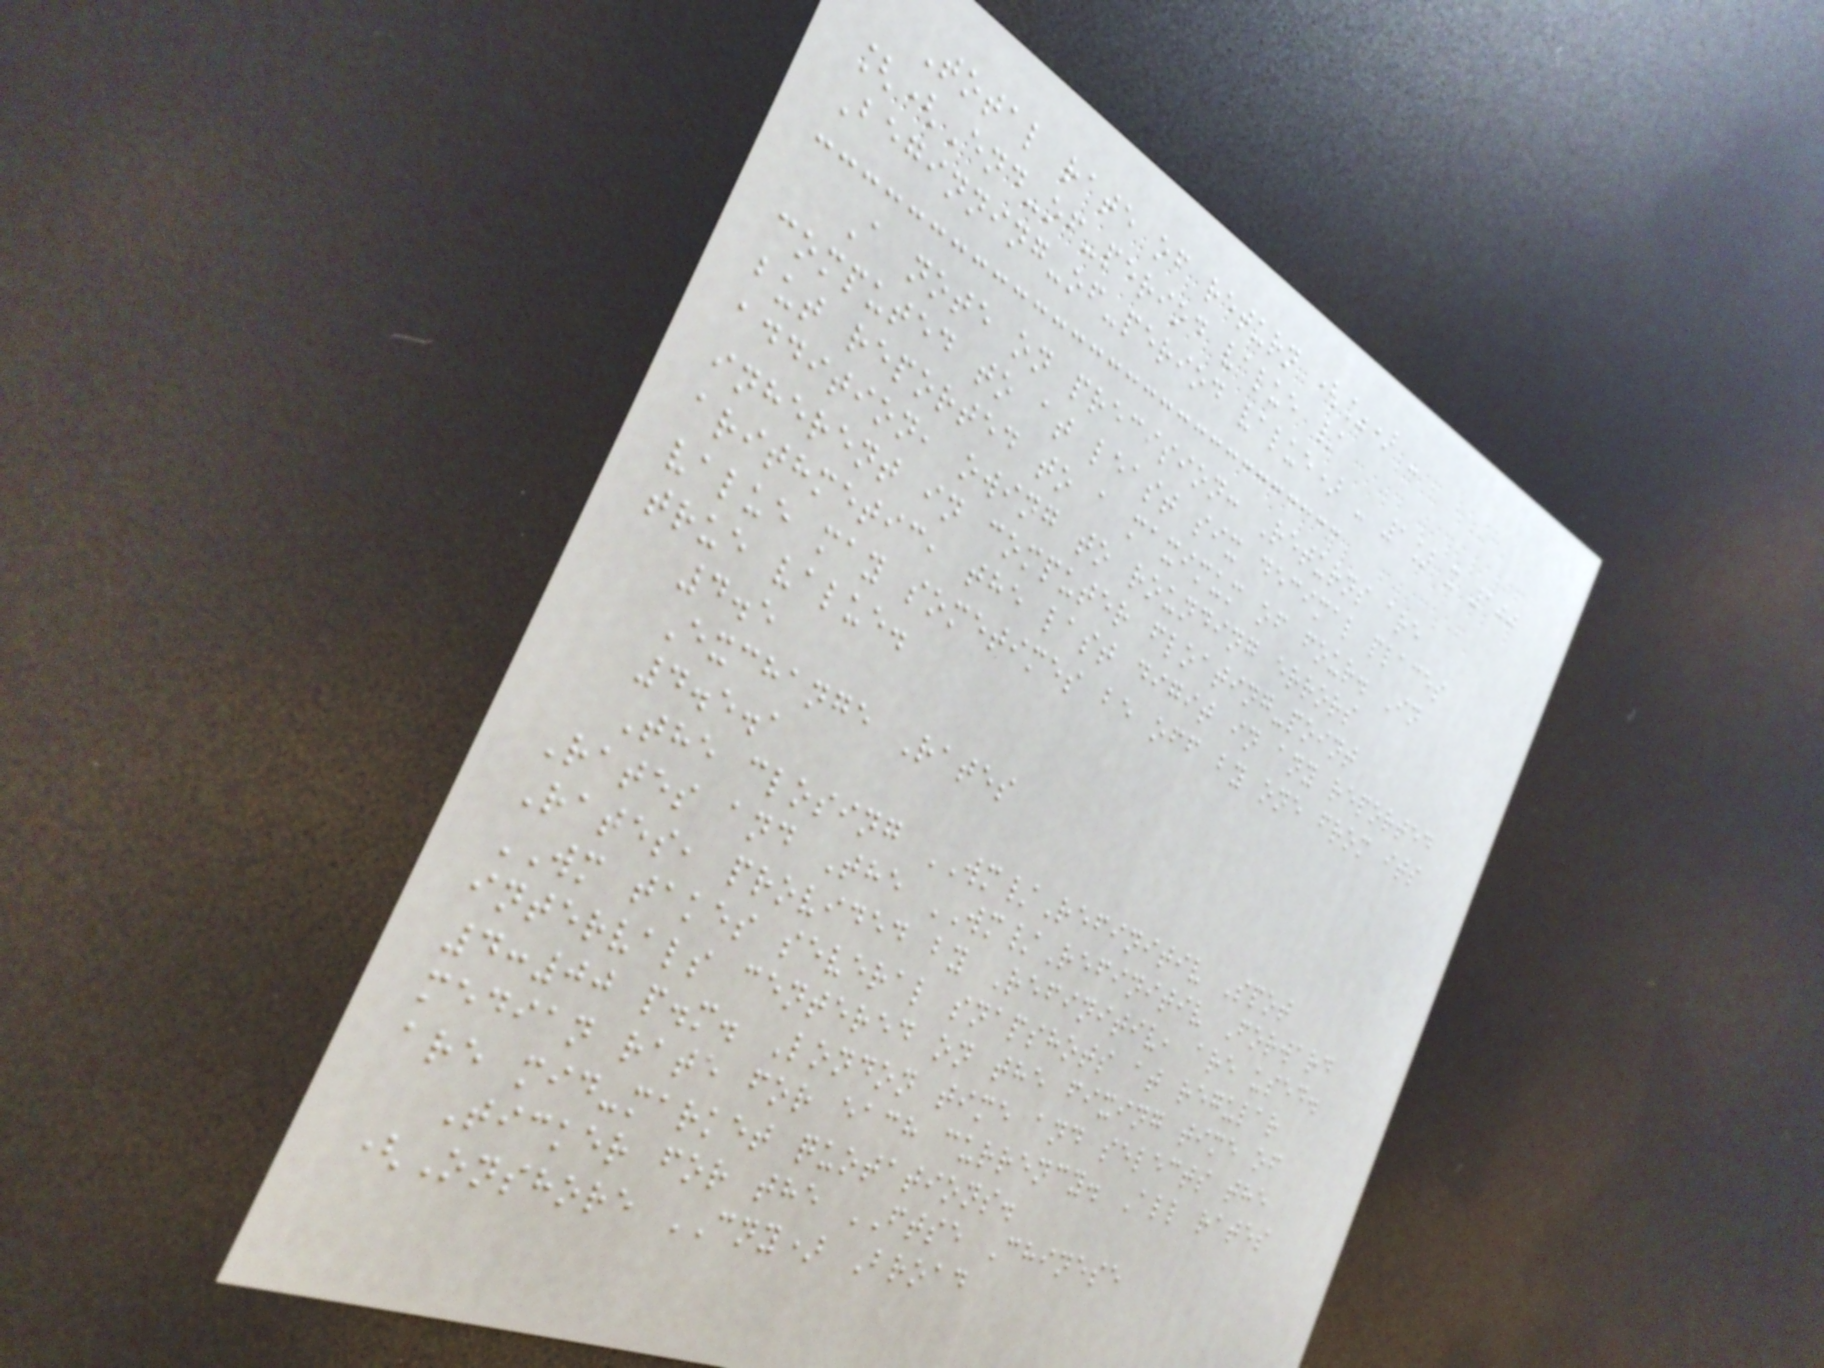Total rate of return (%) -
[(End-of-period value /
Beginning-of-period value) - 1] x 100
A note on precision: Returns are
computed to at least six decimal places
but reported to a maximum of four. In
addition, owing to rounding errors
inherent in computer floating-point
arithmetic, the last digit in any reported
value may sometimes be off by one from its
true value.
4.5
Exchange Rates
4.5.1
The closing WM/Refinitiv Spot
Rates and The WM/Refinitiv Forward
Rates, provided by Refinitiv, are used.
WM takes several snapshots at regular
intervals centered on the fixing time of
4:00 p.m. London time and selects the
median rate for each currency. All rates
are mid-market quotations.
Ticker for the FTSE Chinese
(Onshore CNY) Broad
